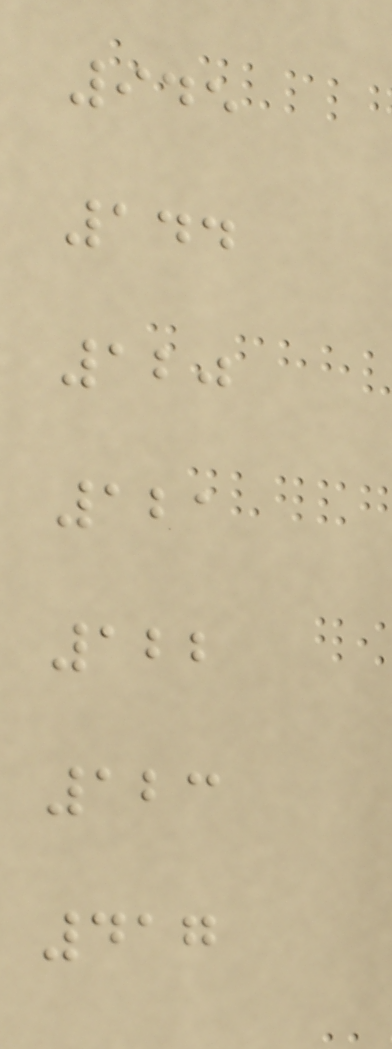945
144
120
121
122
123
417
